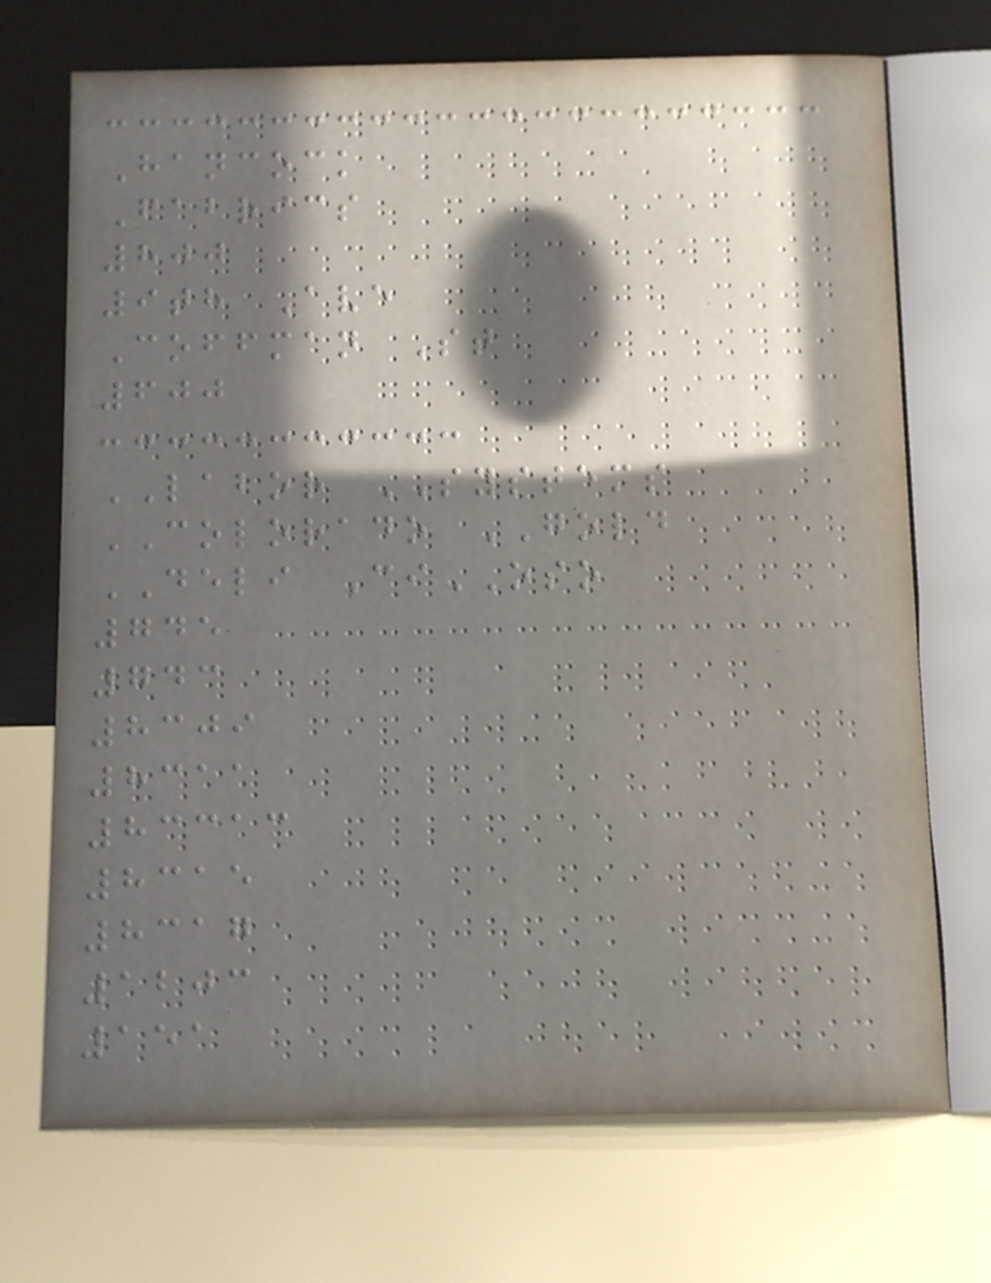Hancock
Fabrics
800
9th Ave
Coffman St
600
LABOR SYSTEMS
COLORADO GOLD
DELI CiOSO
745
743
8309
8311
83313
8315
8317
1203
151
